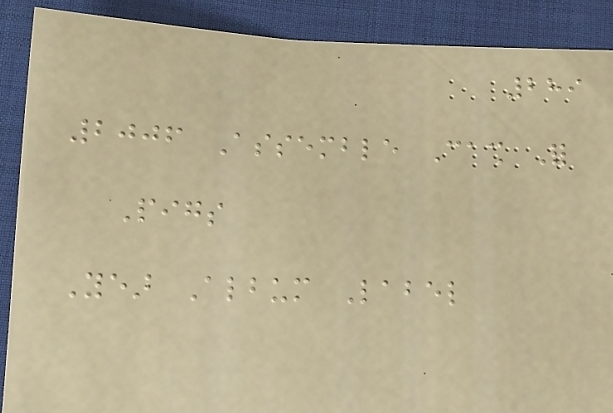289
2006 Assemble Cash For
Pigs
Year Album Label
